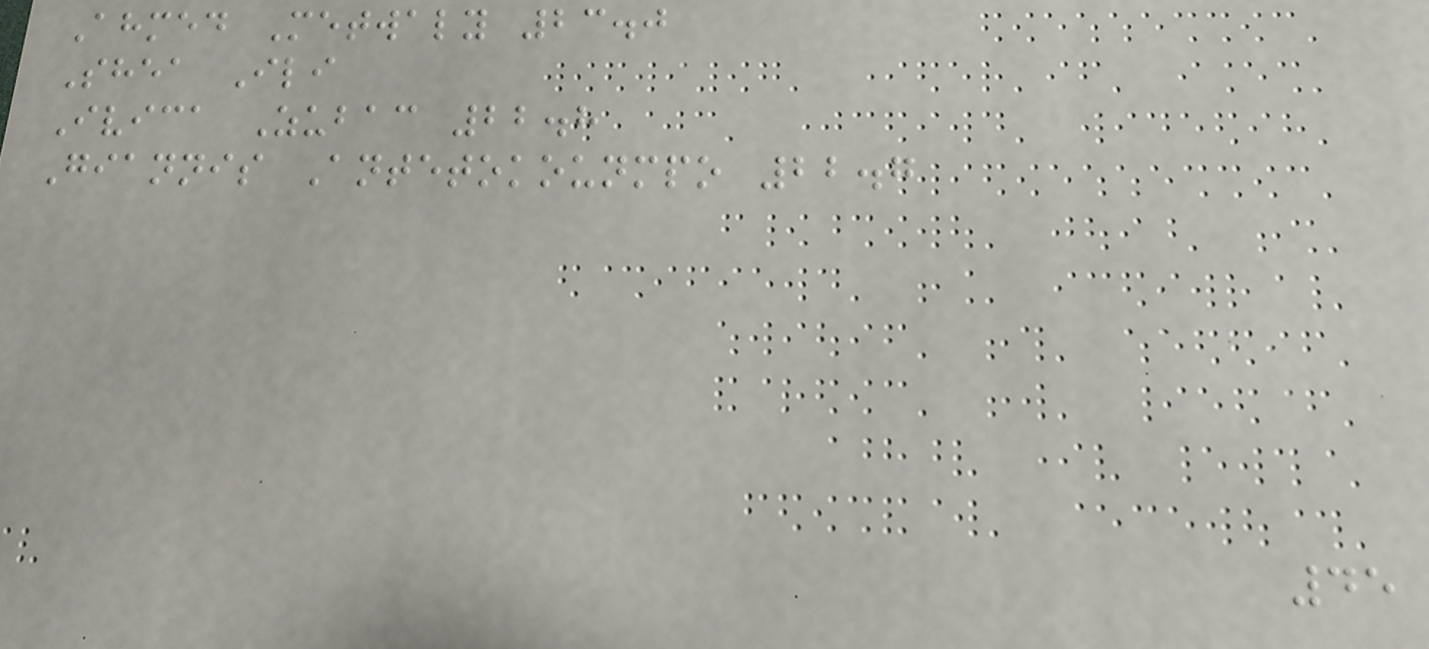Ahmed Metwaly 23.0
Shea Ili
Ivica Zubac 22.8
Giannis Antetokounmpo 22.7
45
